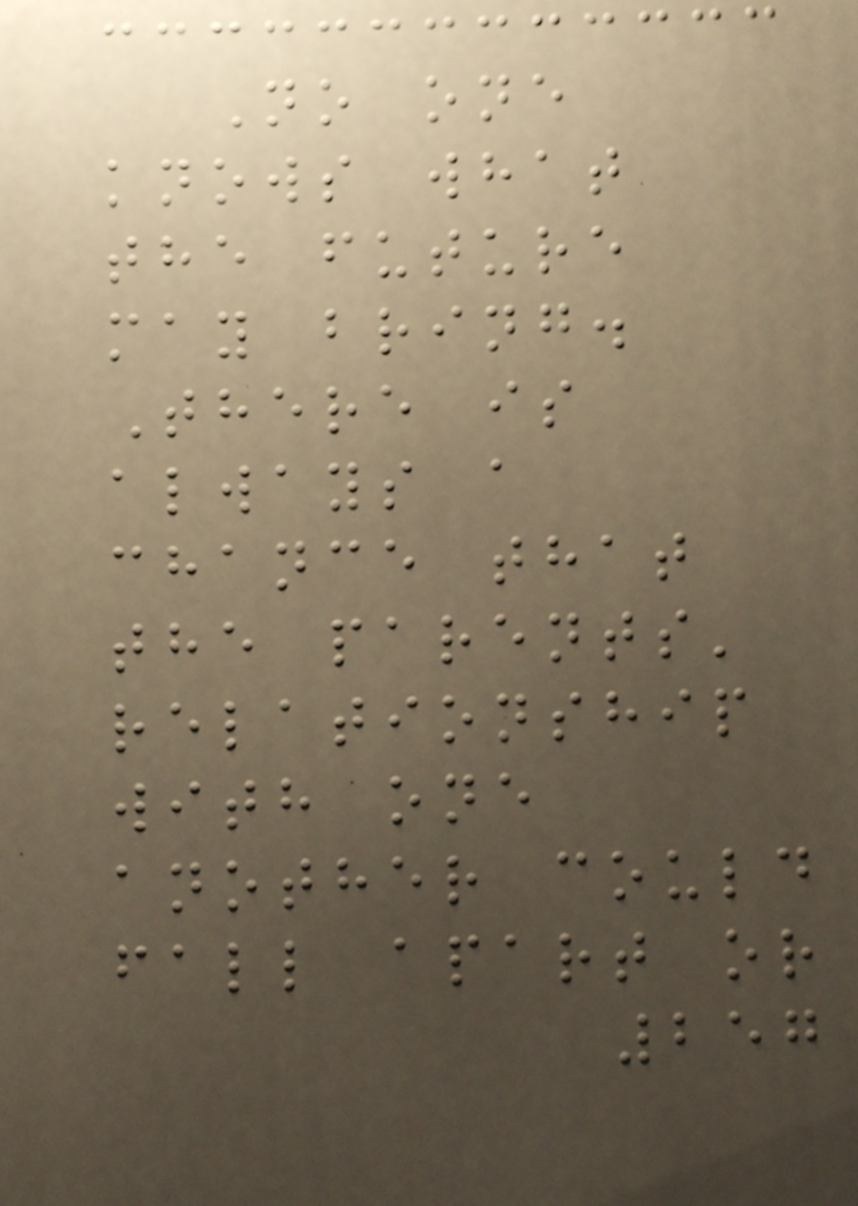No one
knows what
the future
may bring.
There is
always a
chance that
the parents'
relationship
with one
another could
fall apart or
257
